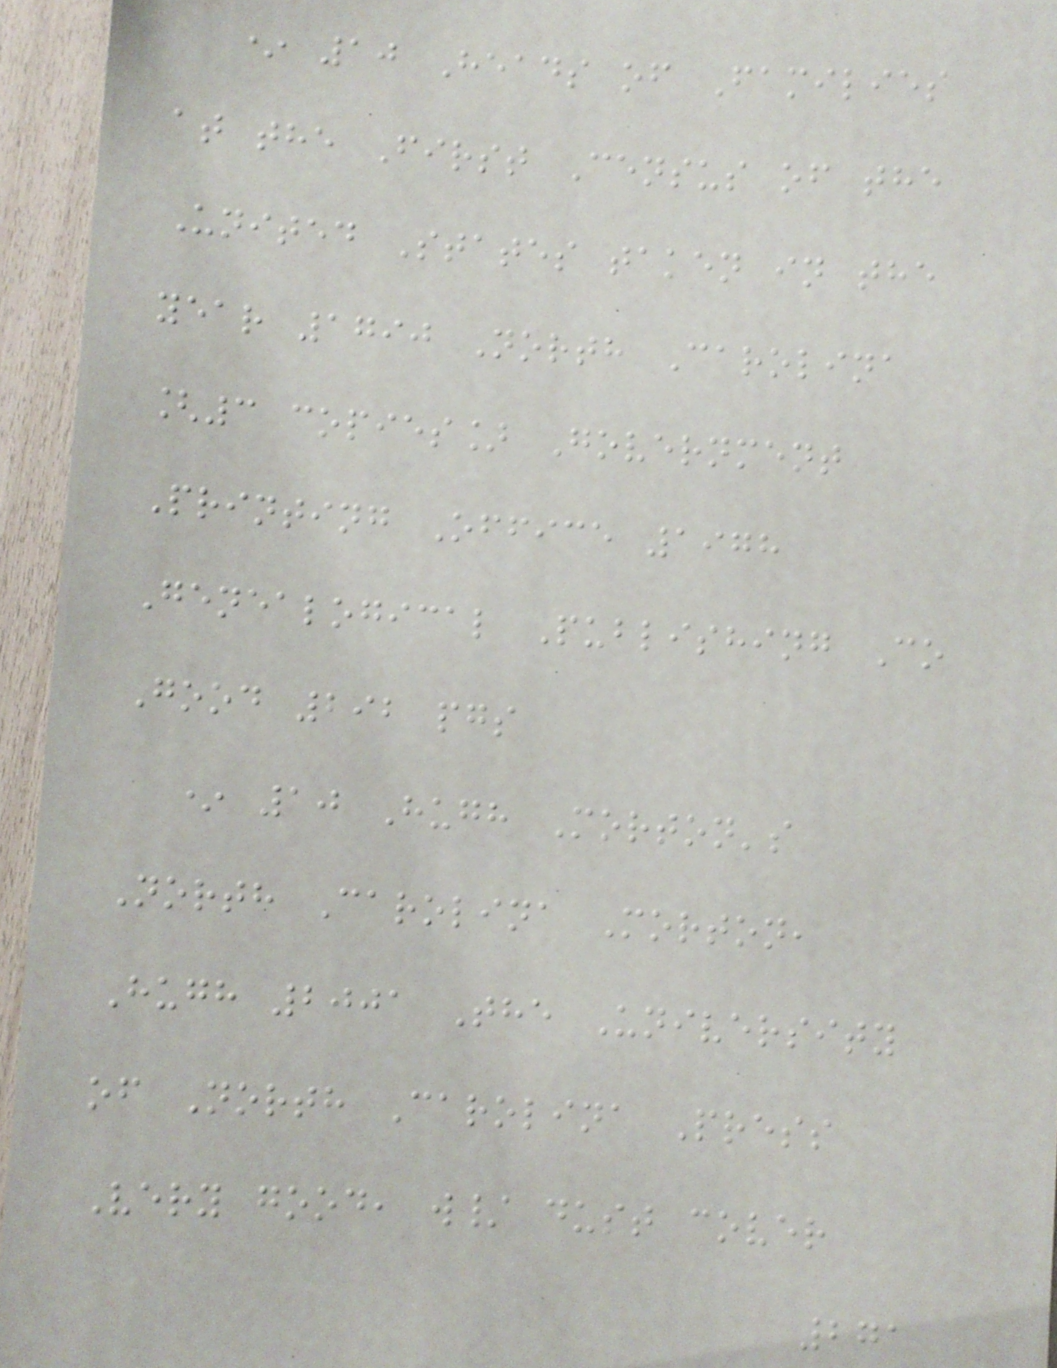* 10 Heads of Families
at the First Census of the
United States taken in the
year 1790 North Carolina
[3 copies] Government
Printing Office 1978
Genealogical Publishing Co
Good 292 pgs
* 10 Hugh Morton's
North Carolina Morton,
Hugh 2001 The University
of North Carolina Press
Very good, w/ dust cover
271
